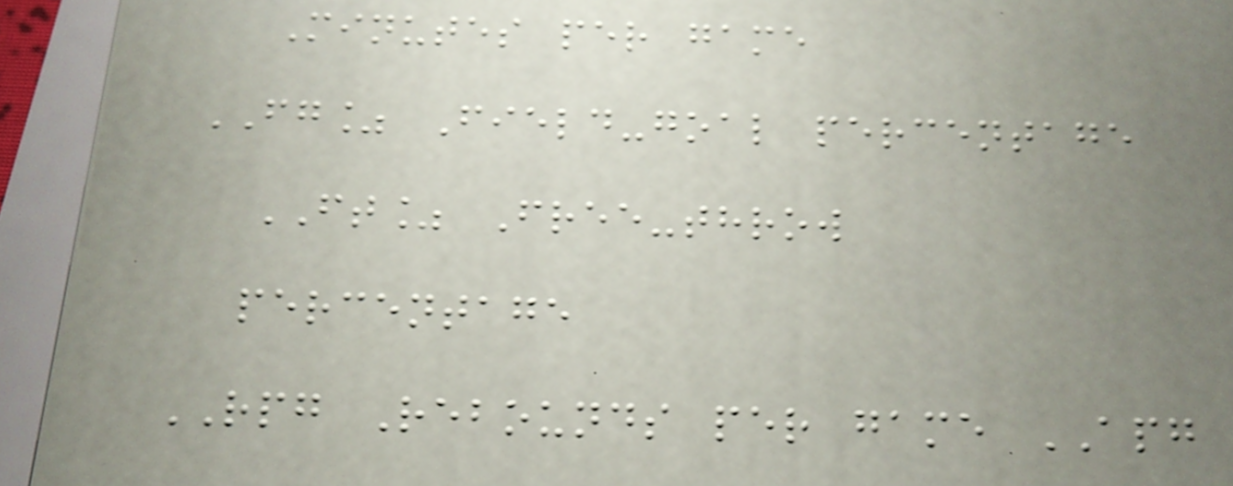Minutes per game
FG% Field-goal percentage
FT% Free-throw
percentage
RPG Rebounds per game APG
